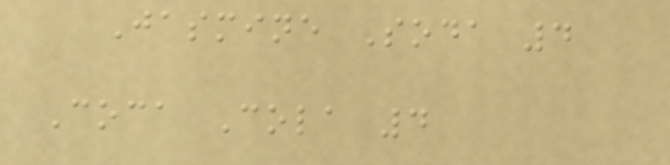Jasmine Soda 4
Coca Cola 4
